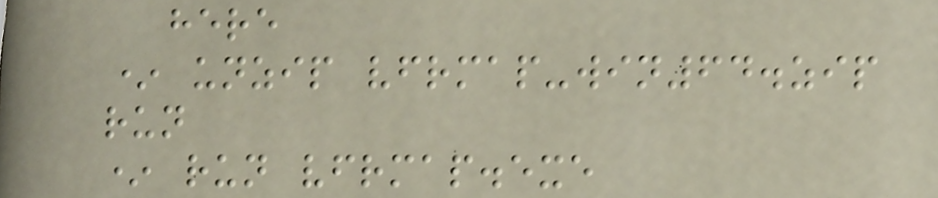here
* unzip vfrmap-win64.zip
run
* run vfrmap.exe
